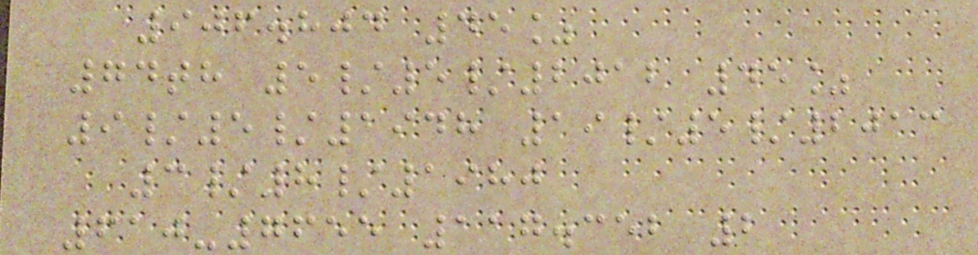906.804 45%
74th 5/5/2012 45%
9/5/1948 19/5/2013
3/8/1980
610-7655 117.352 2
